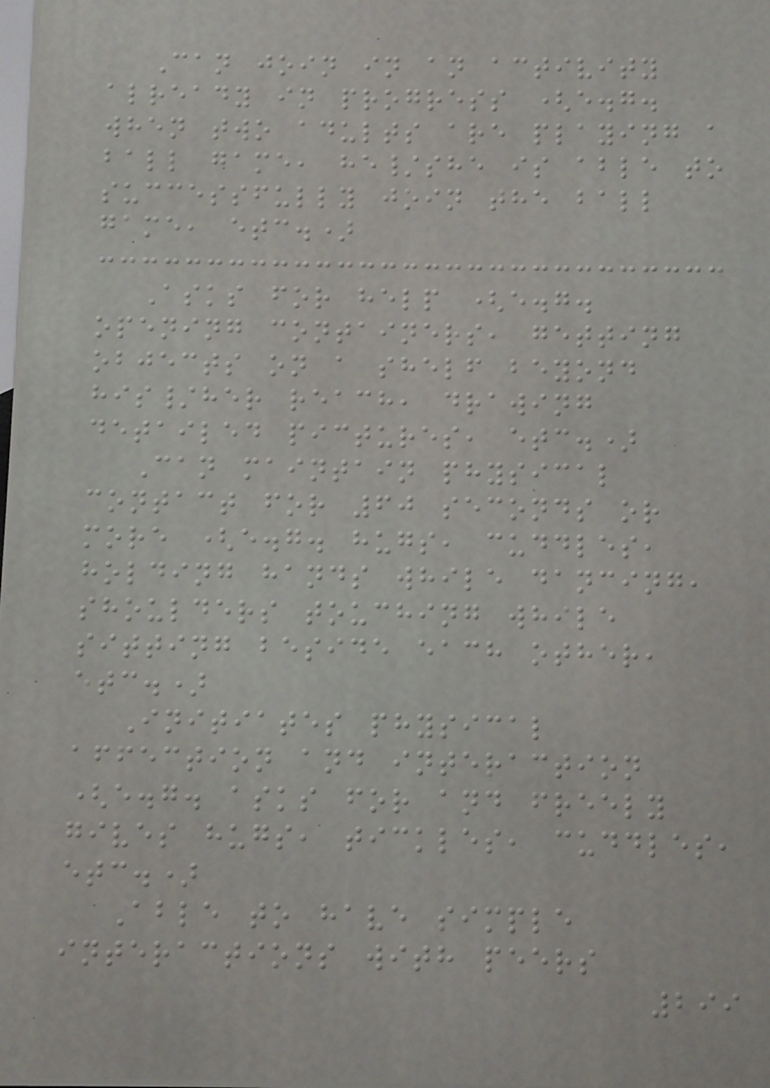Can join in an activity
already in progress (e.g.
when two adults are playing a
ball game, he/she is able to
successfully join the ball
game, etc.)
Asks for help (e.g.
opening containers, getting
objects on a shelf beyond
his/her reach, drawing
detailed pictures, etc.)
Can maintain physical
contact for 60 seconds or
more (e.g. hugs, cuddles,
holding hands while dancing,
shoulders touching while
sitting beside each other,
etc.)
Initiates physical
affection and interaction
(e.g. asks for and freely
gives hugs, tickles, cuddles,
etc.)
Able to have simple
interactions with peers
299
